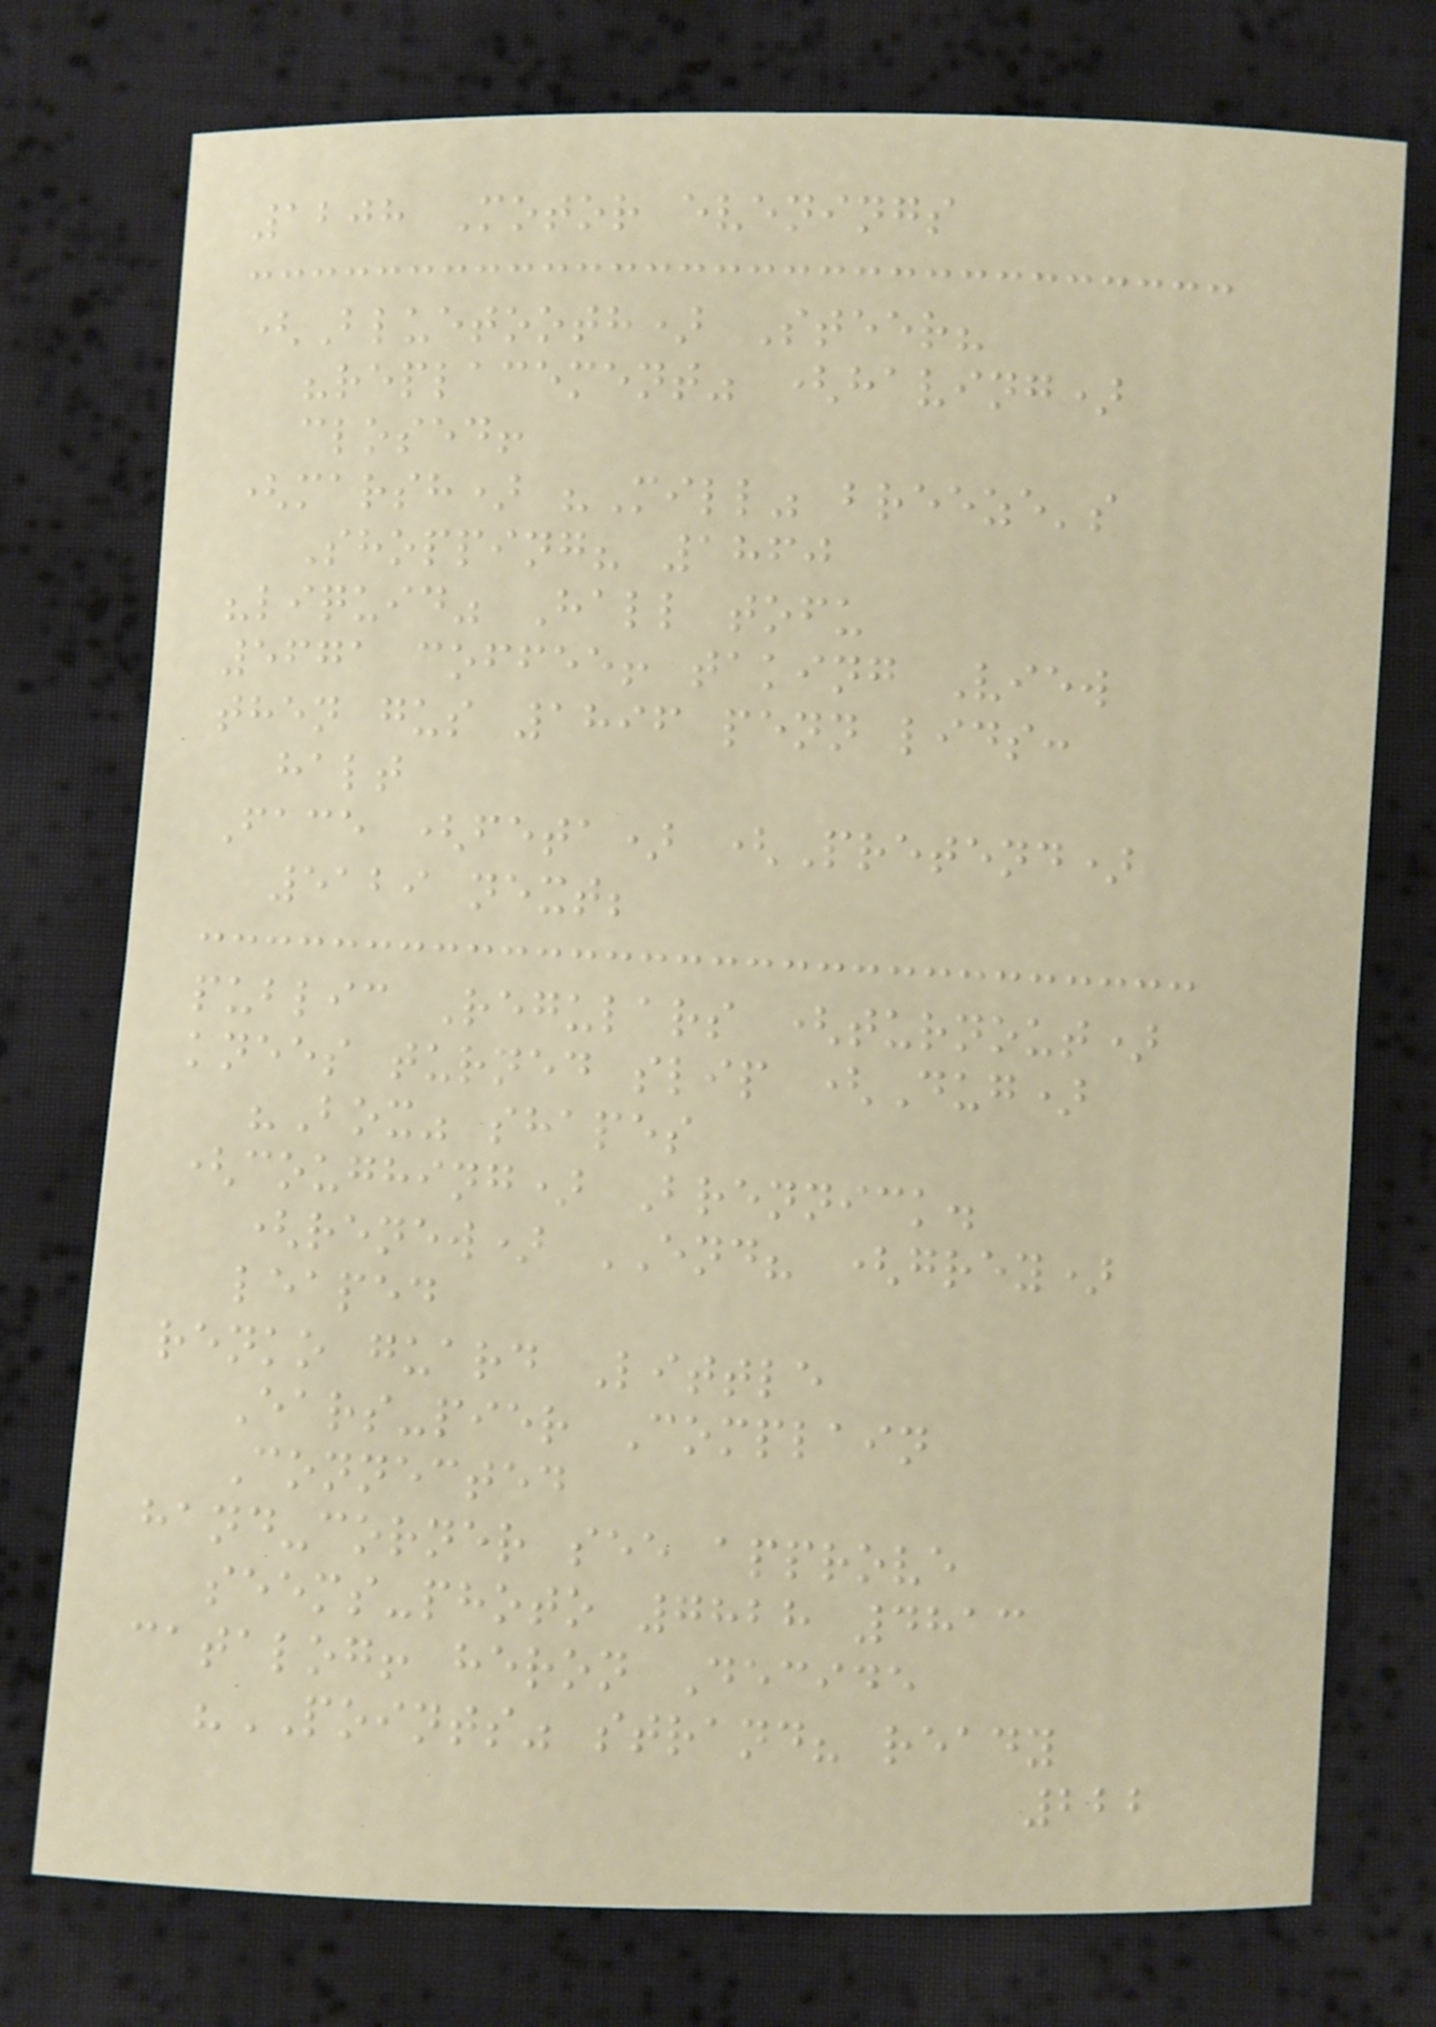1208 Motor evenings
(Bluetooth) Steer?
"replacement" (having)
closed!
(marsh) "Mill" breeze's
Shopping? 1860
"liquid" Hall tofu
5671 coffee! taking View
then gus 1896 penn lids:
halt
Face (feta) (Pretend)
5129 next;
public Regulars (turnout)
knees turned slip (Dug)
"Box" shapes
(coughing) Brennick.
(renew) END? (grey)
leaped
renko guard Little
Ears-pier Complain
Connected
hand-corner see approve
seems-photo 7828 4813
catalog! heron Decide
"POINTS" strand? ready
222
